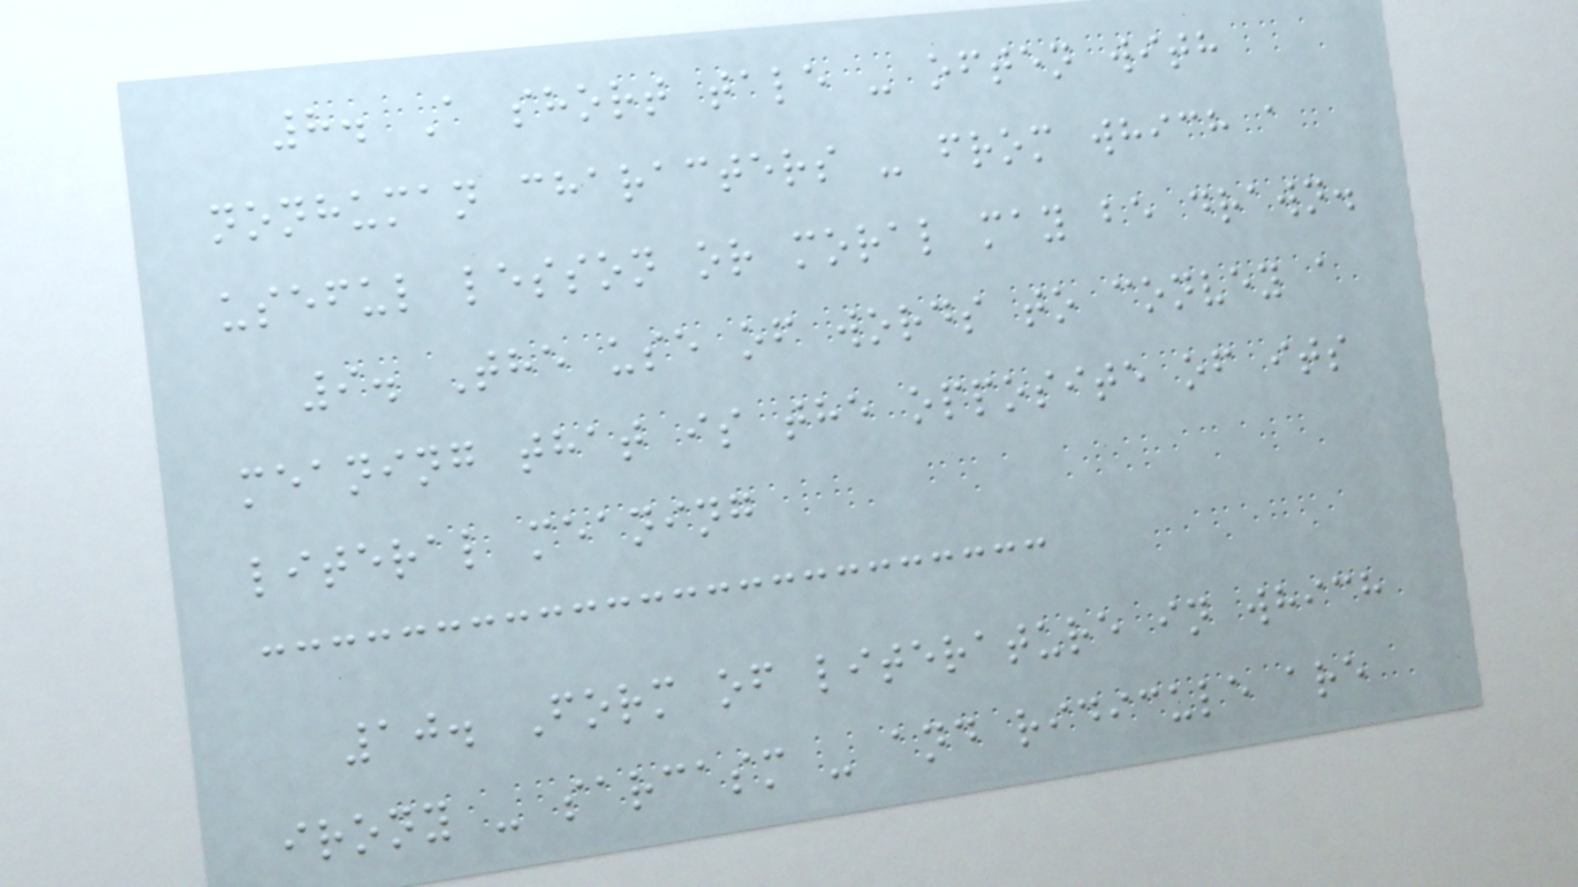8. A short tale - often with
nonhuman characters - from which a
useful lesson or moral may be drawn.
9. The use of words to convey a
meaning that is the opposite of its
literal meaning
10. Form of literature in which
irony - sarcasm - and ridicule are
